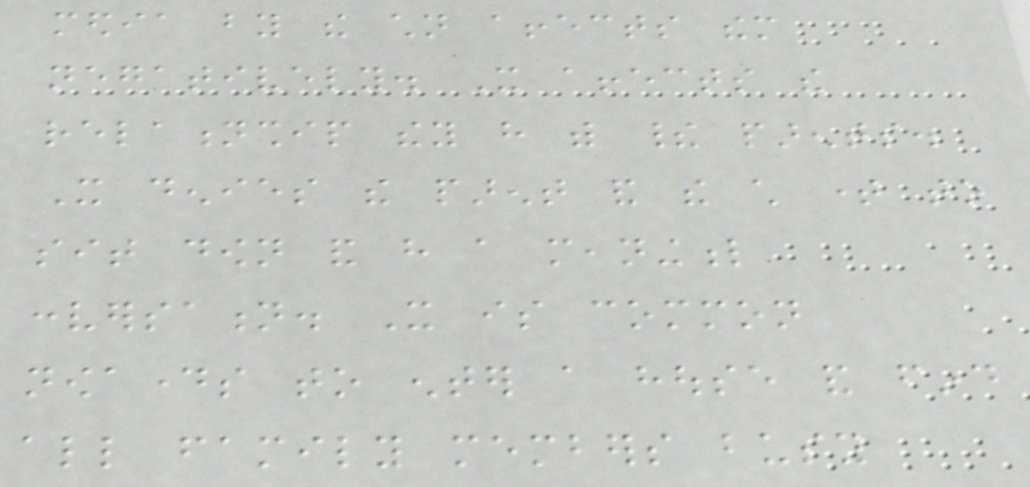media by the children affects them
negatively. It affects the
relationship they have with their parents.
It denies the parent and the child time to
sit down and have a meaningful
conversation. It is common
nowadays to enter a house and find
all family members busy
